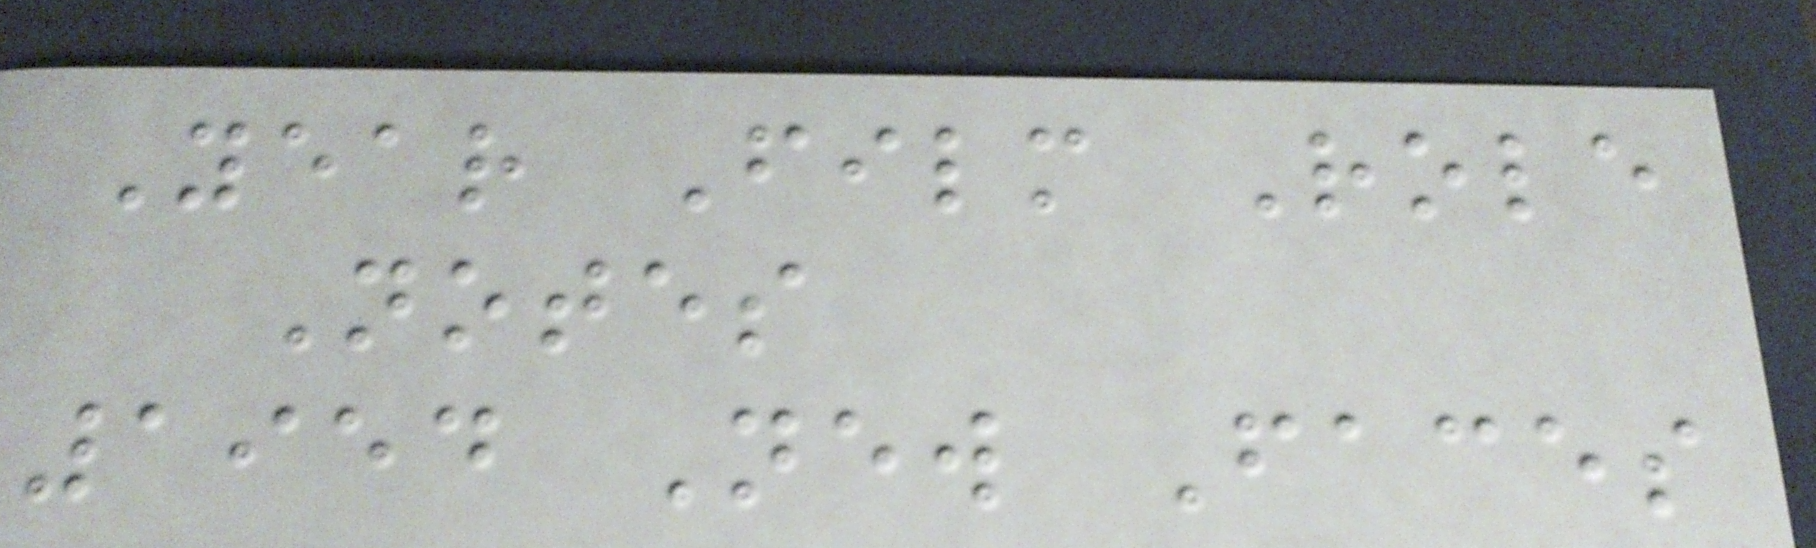Year Film Role
Notes
1954 New Faces
